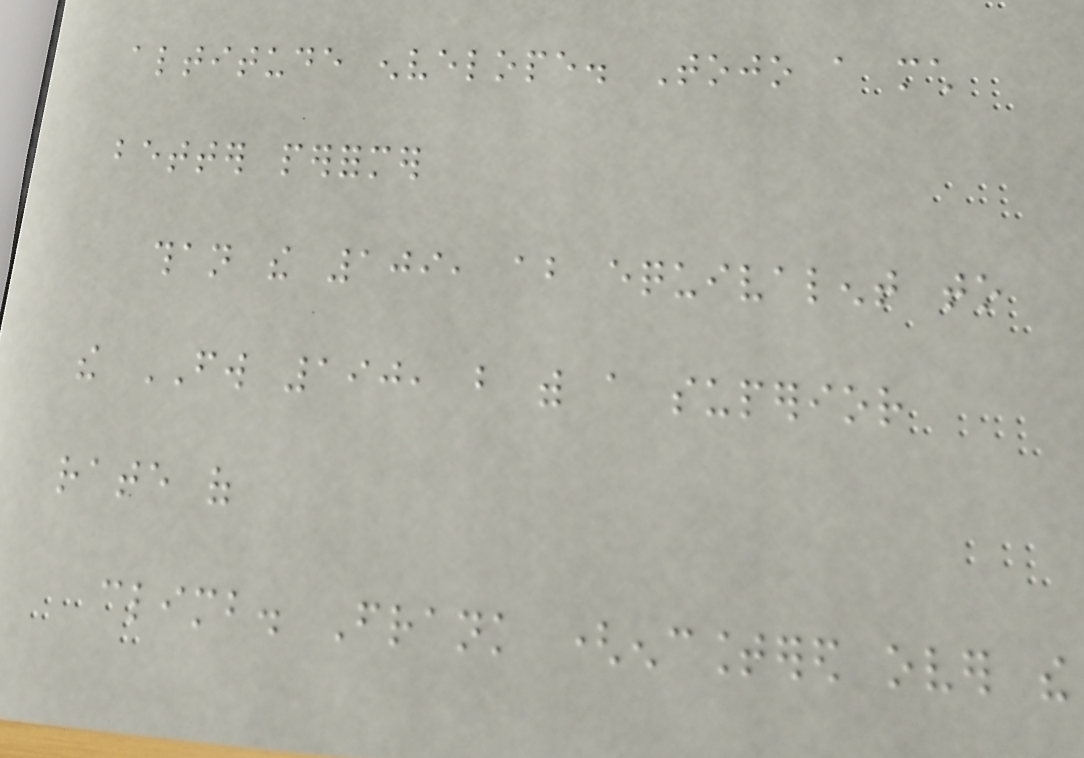altitude envelope. Tojo a much
better performer
than the 109, about equivalent to
the FW 190, but with a superior
rate of
climb. Frank (encountered over the
